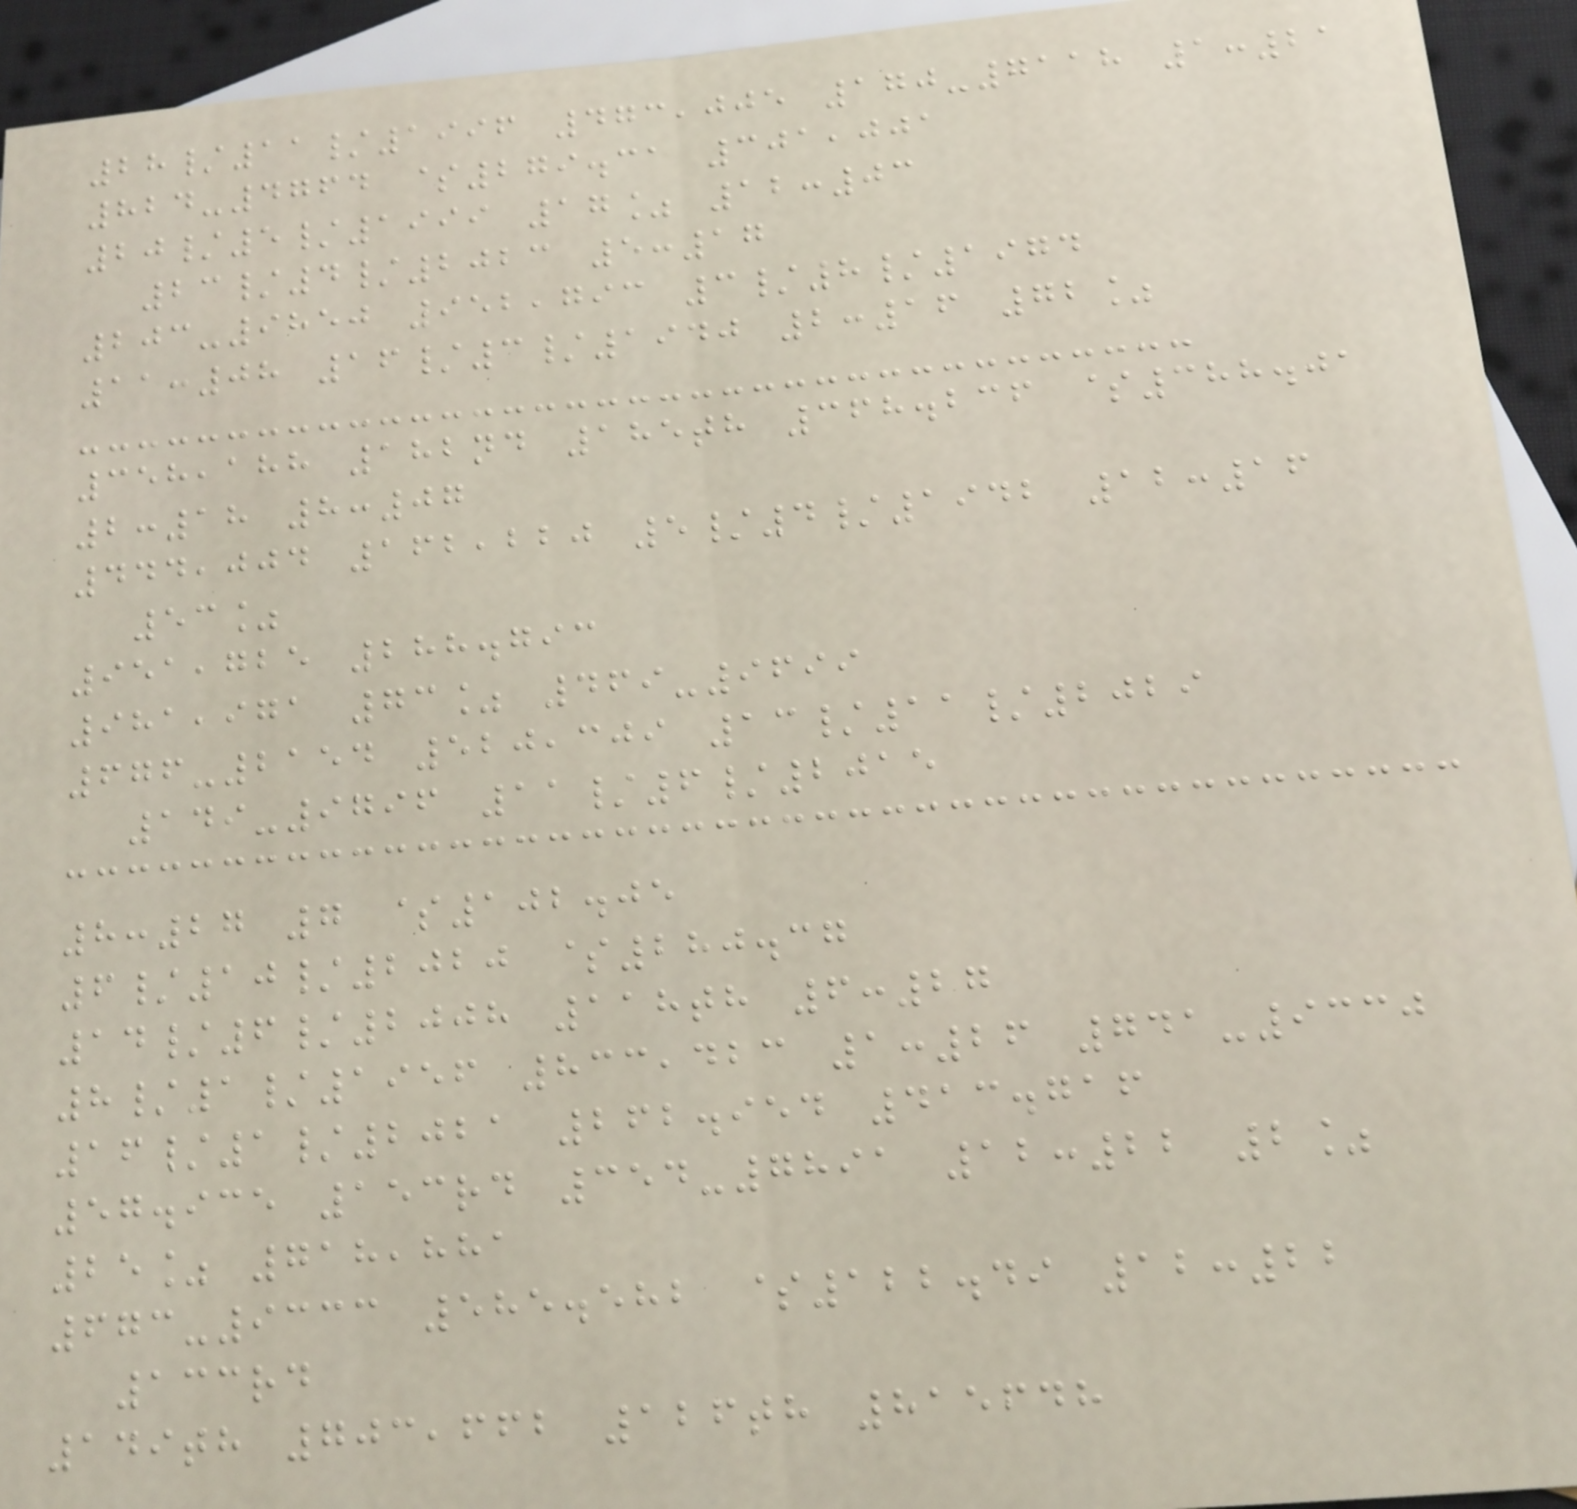28/11/1996 473,005 170-7118 1:21
824-4764 $279.31 301,001
20/5/1999 17% 12:03
23/4/2023 5:17
203-9850 952,793 3/8/1974
11:08 16/3/1940 2:16 72%
358,188 182nd 185th 368.236 $388.01
2:18 8:07
444,004 162,220 5/4/1942 12:16
53%
951,725 288.793
981,971 73% 469-9699
676-2154 520,309 13/11/2029
149-9796 11/6/2015
8:27 7 $102.05
6/10/2020 $280.37
14/6/2008 118th 6:27
8/1/1956 833,423 1:26 741-9330
16/1/2021 262.954 413.716
57.935 153rd 354-7891 12:22 2%
25% 718,881
673-9333 585.582 $122.49 12:22
133rd
149th 703,662 126th 815648
